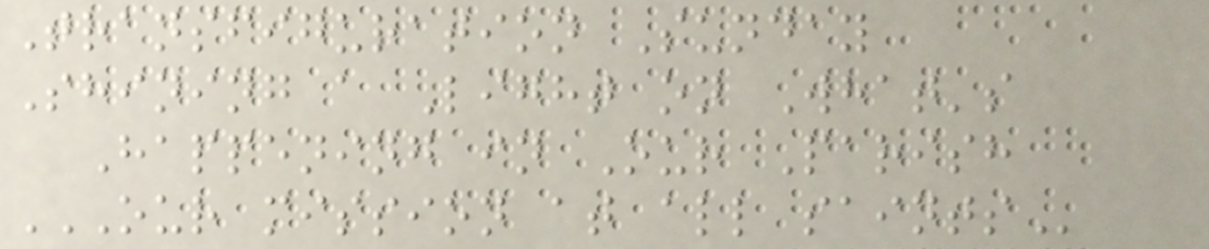Transfiguration Sunday
Shining a Light on What's
Happening in Our Parish
OUR MISSION AT ALL SAINTS
